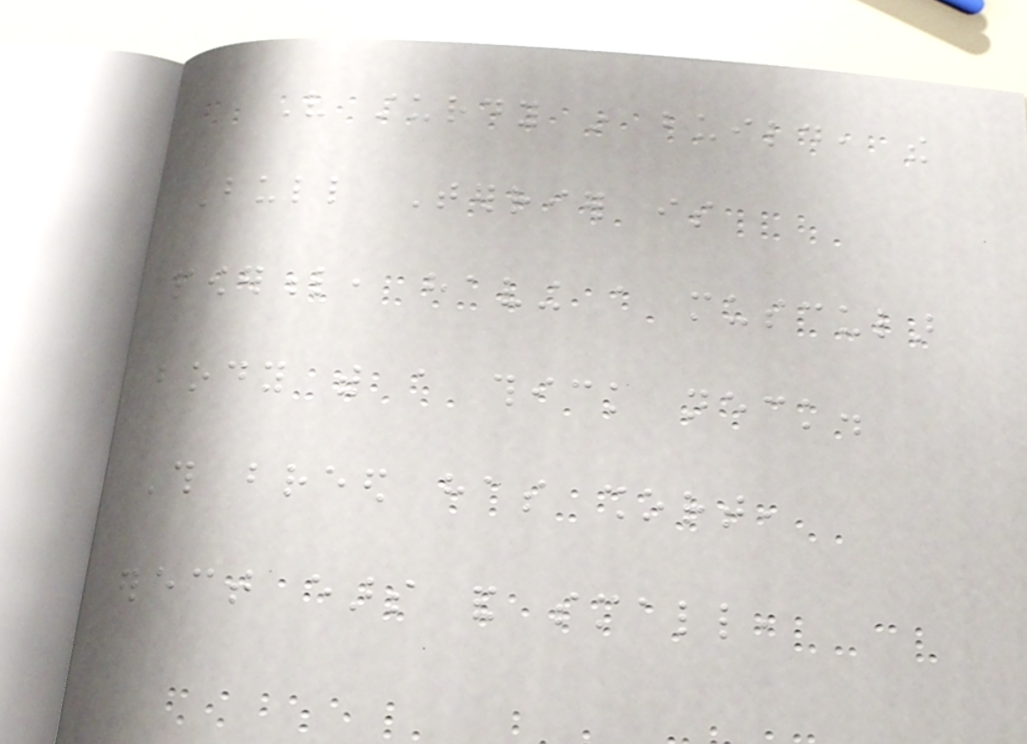Very sturdy in build, the
Bull Terrier is
powerful, having a muscular
body with a thick neck.
This breed has short,
erect ears and small,
